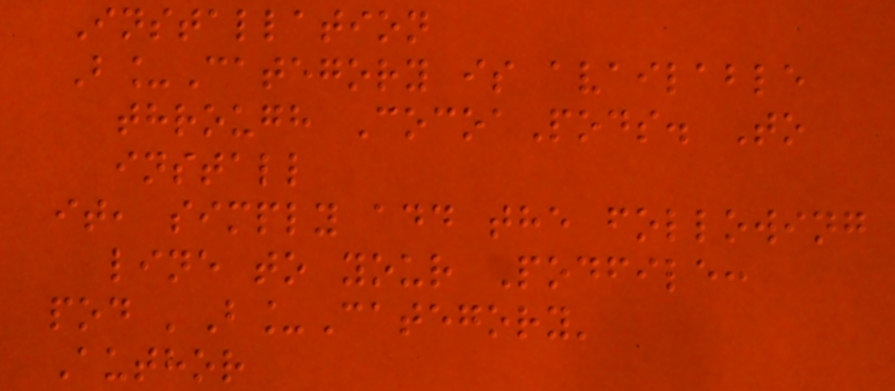Installation
B_Category is available
through CocoaPods. To
install
it, simply add the following
line to your Podfile:
pod 'B_Category'
Author
